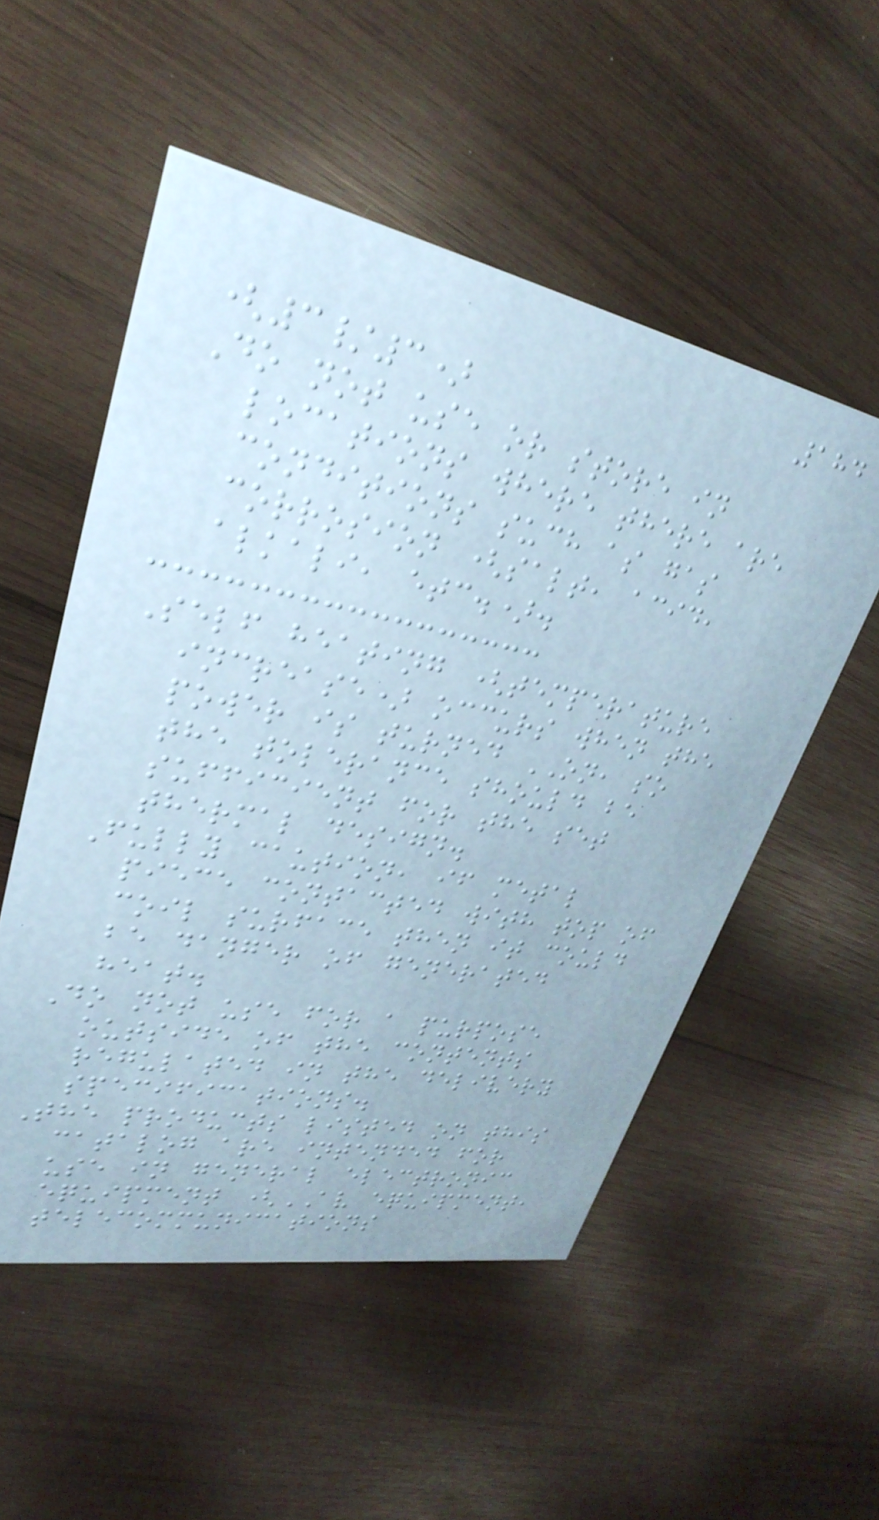184
(3/3)
Do not use or store in
locations where there are
conditions such as gas
corrosion (salt, acid,
alkali, etc.).
Self heating (temperature
increase) occurs when the
power is turned ON, so
the tolerance should be
sufficient for the set
thermal design.
Fully caution, if metal
piece contacted with top of
coil surface then it could
be danger of generated
heat.
Do not use for a purpose
outside of the contents
regulated in the delivery
specifications.
The products listed on this
catalog are intended for
use in general electronic
equipment (AV equipment,
telecommunications
